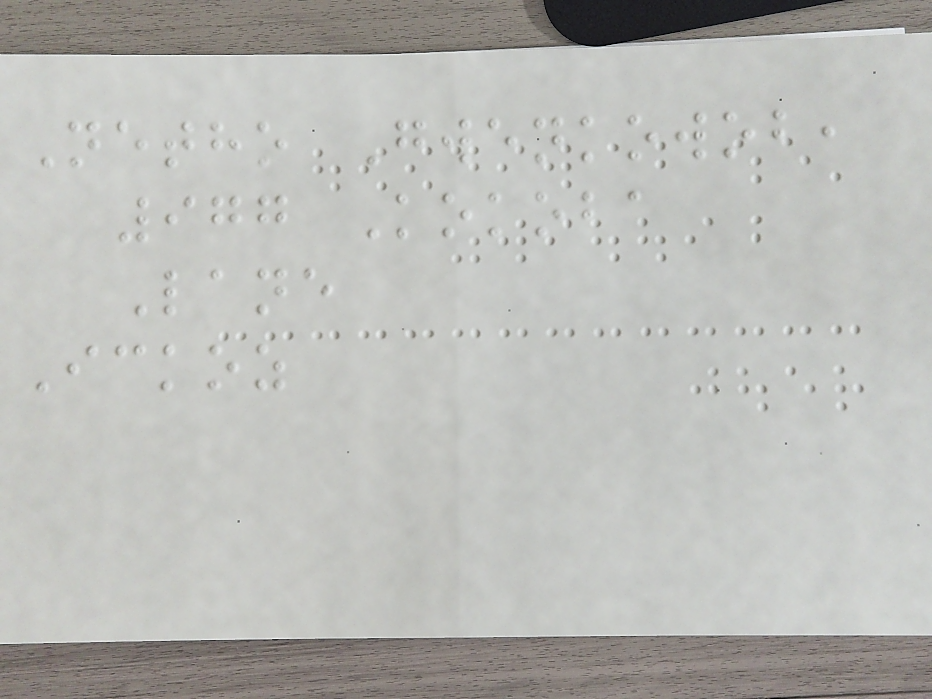Netho Gwenkowob,
977 Kokoba
Lane
Ickoz
